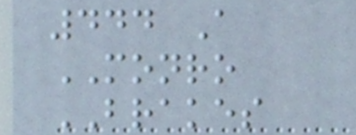444 A
MONRO
BRAKES
